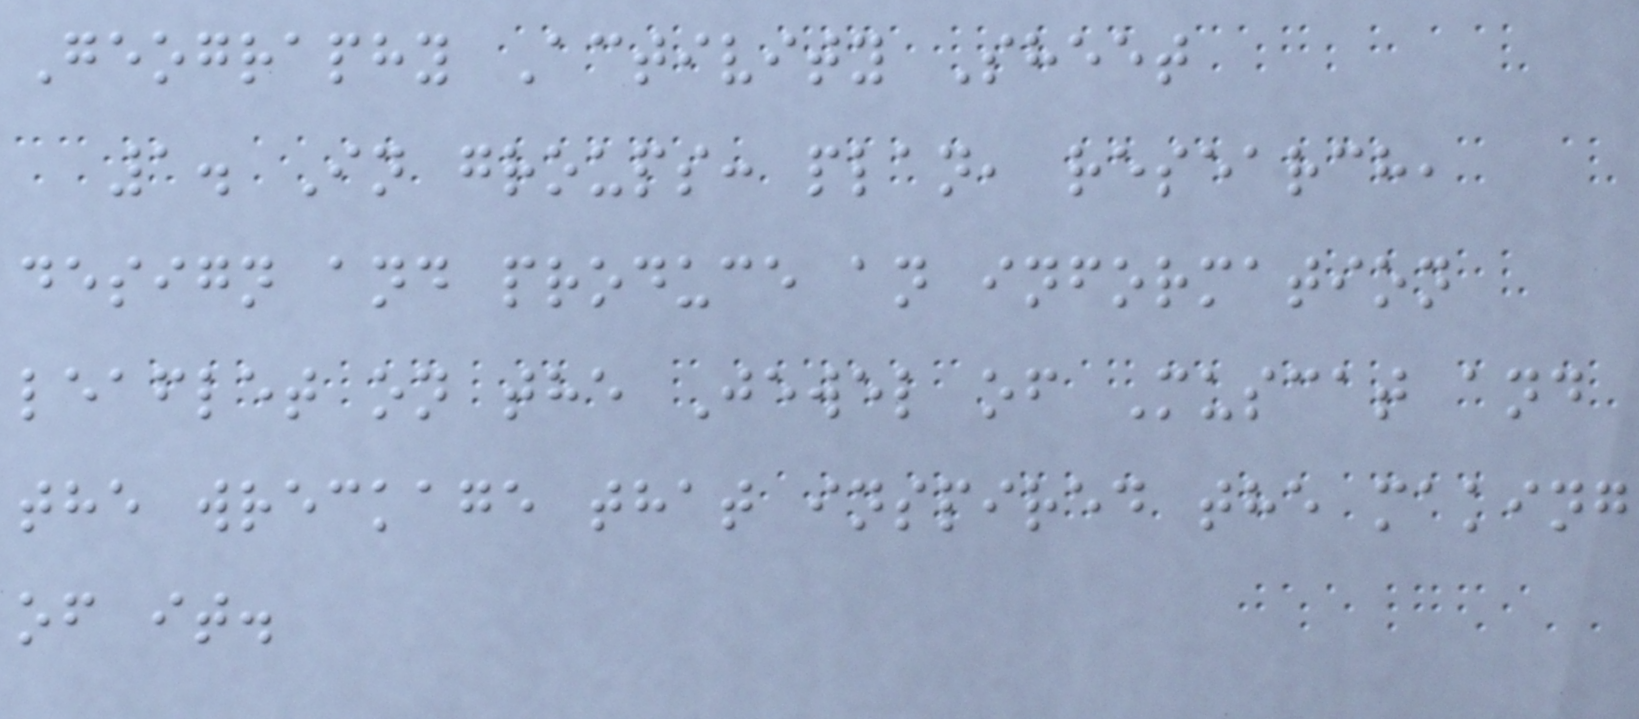Geography Activity Sheet
1. In groups: plan, research,
design and produce an information
leaflet on the Jewel of Muscat and
the wreckage that inspired the making
of it.
